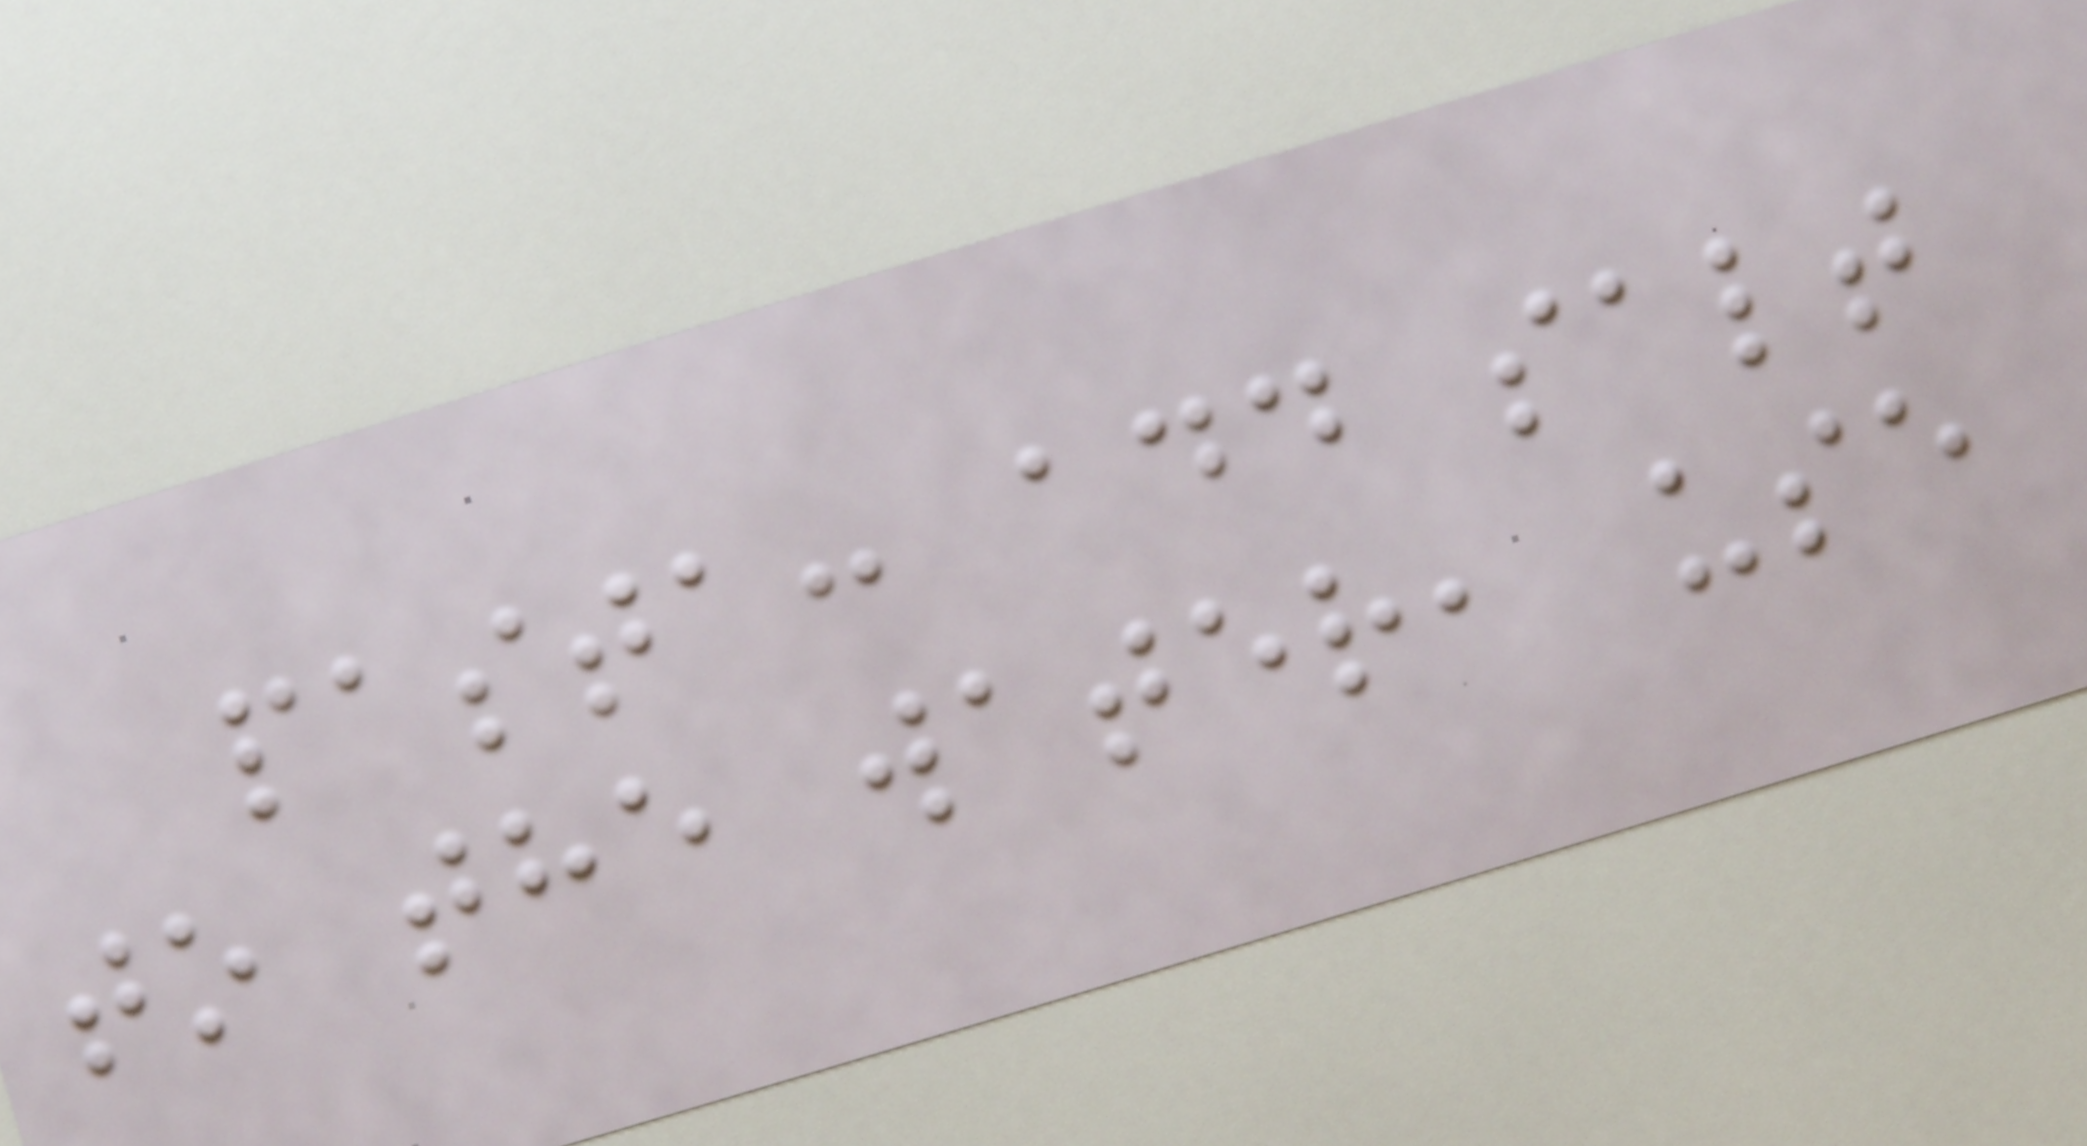pasta: add salt
to the water, use
